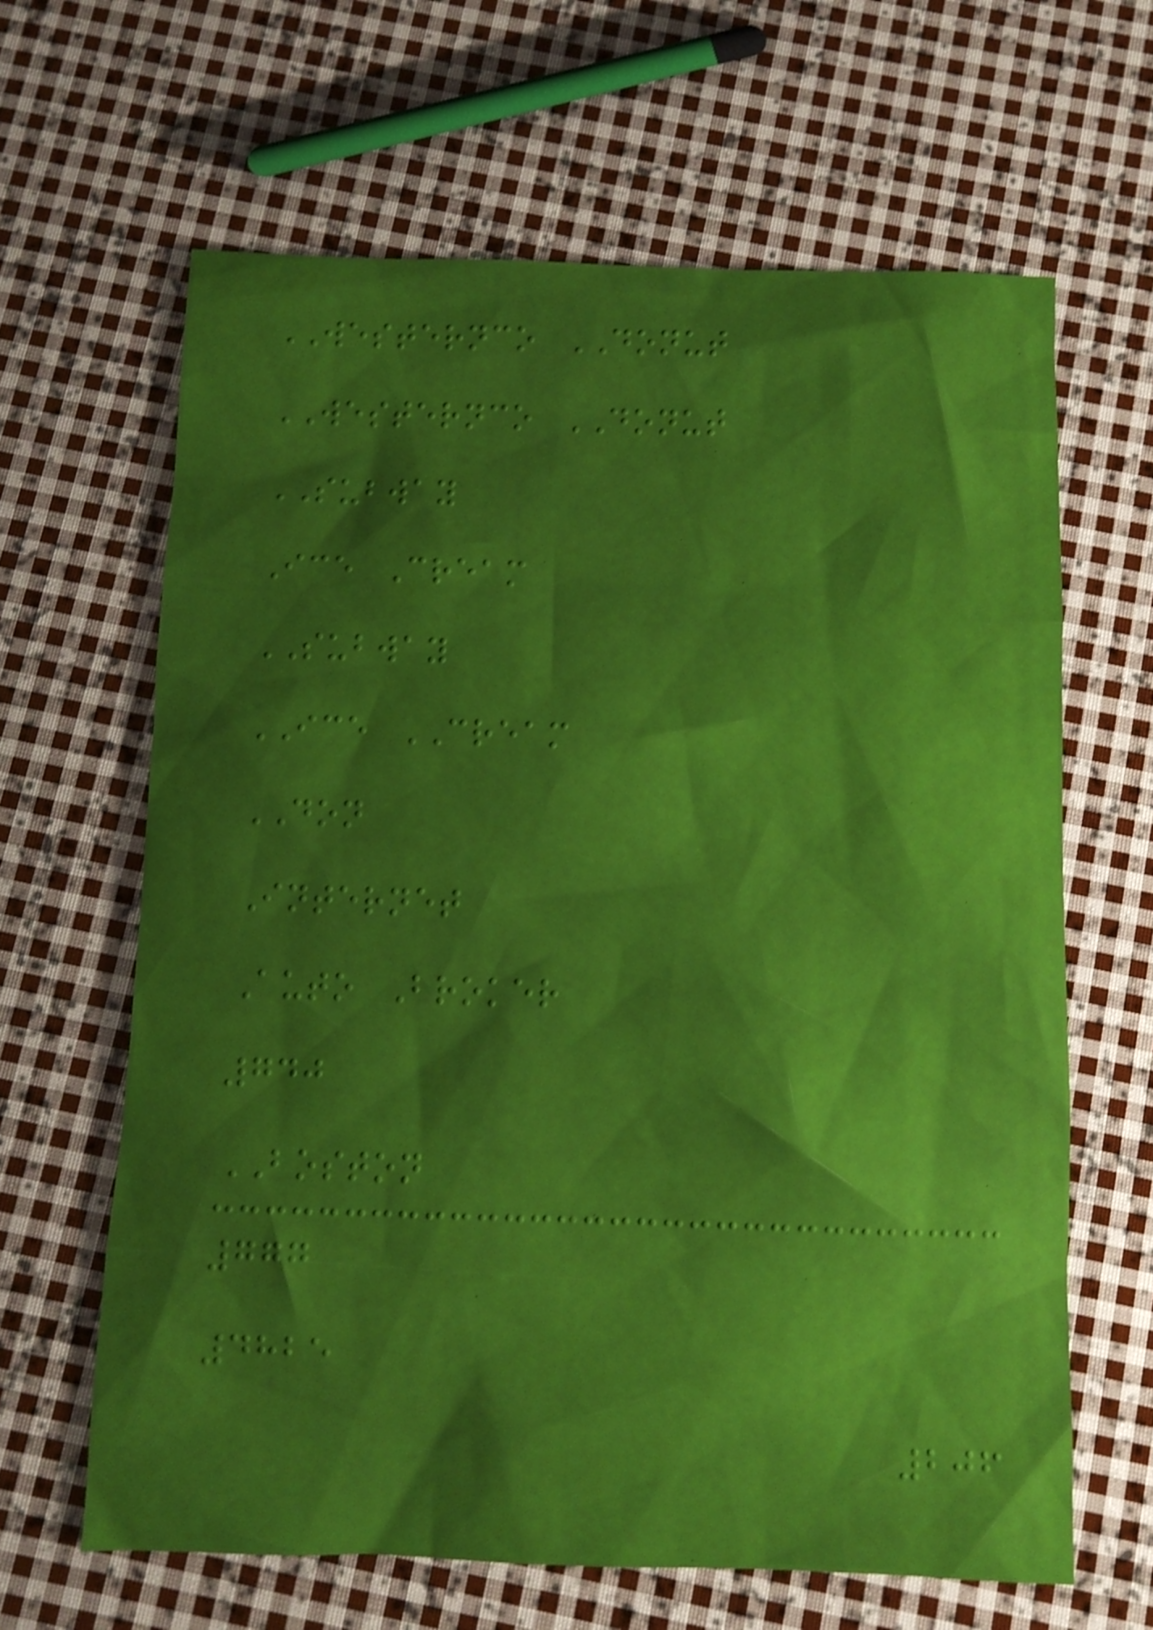WESTERNCO DONUT
WESTERNCO DONUT
SUBWAY
Ice Cream
SUBWAY
ICE CREAM
DON
Internet
Auto Broker
740
BOSTON
777
4825
206
